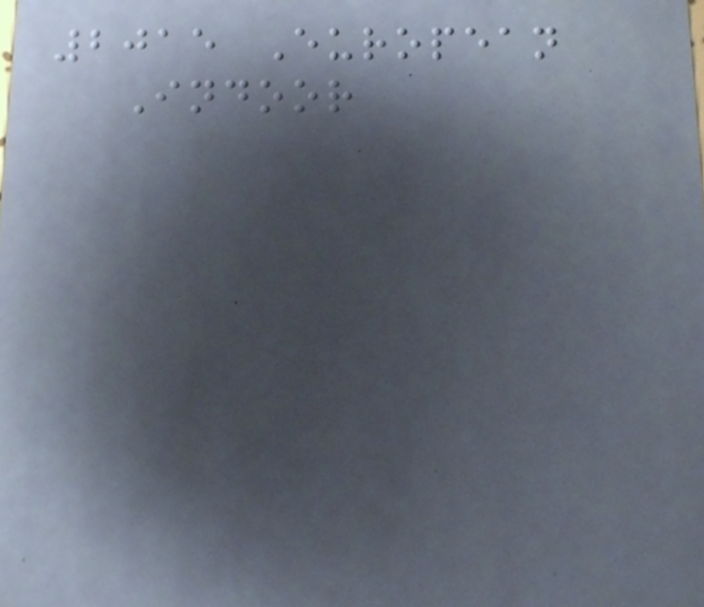2015 European
Indoor
